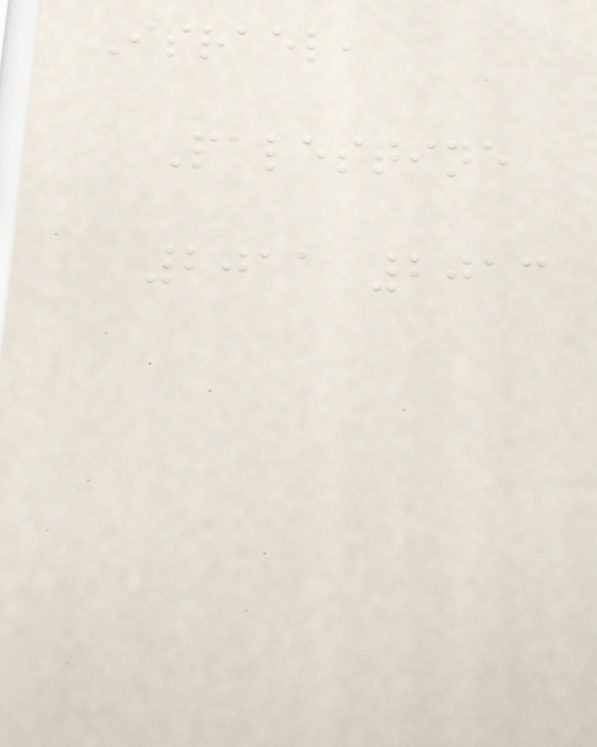Israel,
Palestine
2011 2013
